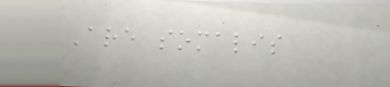Are somalis
